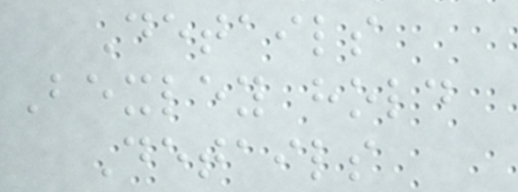Details
Bexley hold
Details
